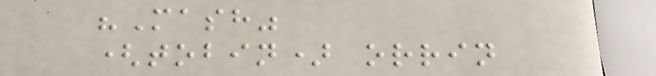"Mash"
(tobin) orrin
